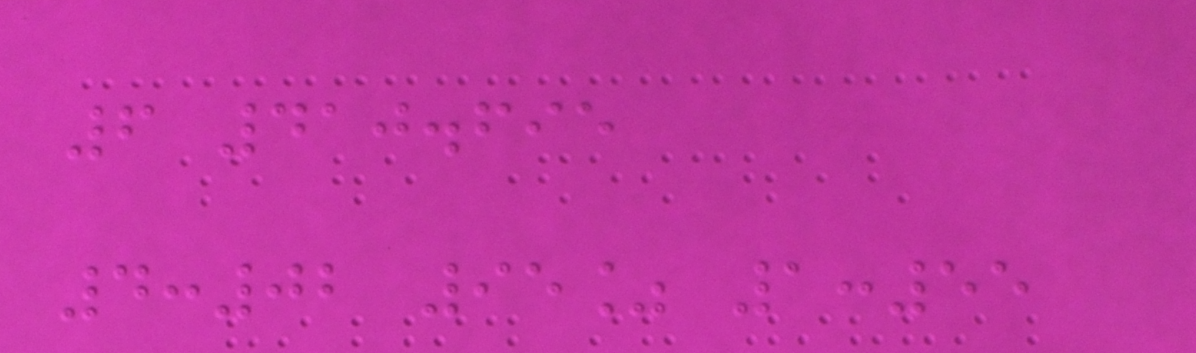6 410.695
4:02 95% 1:55
